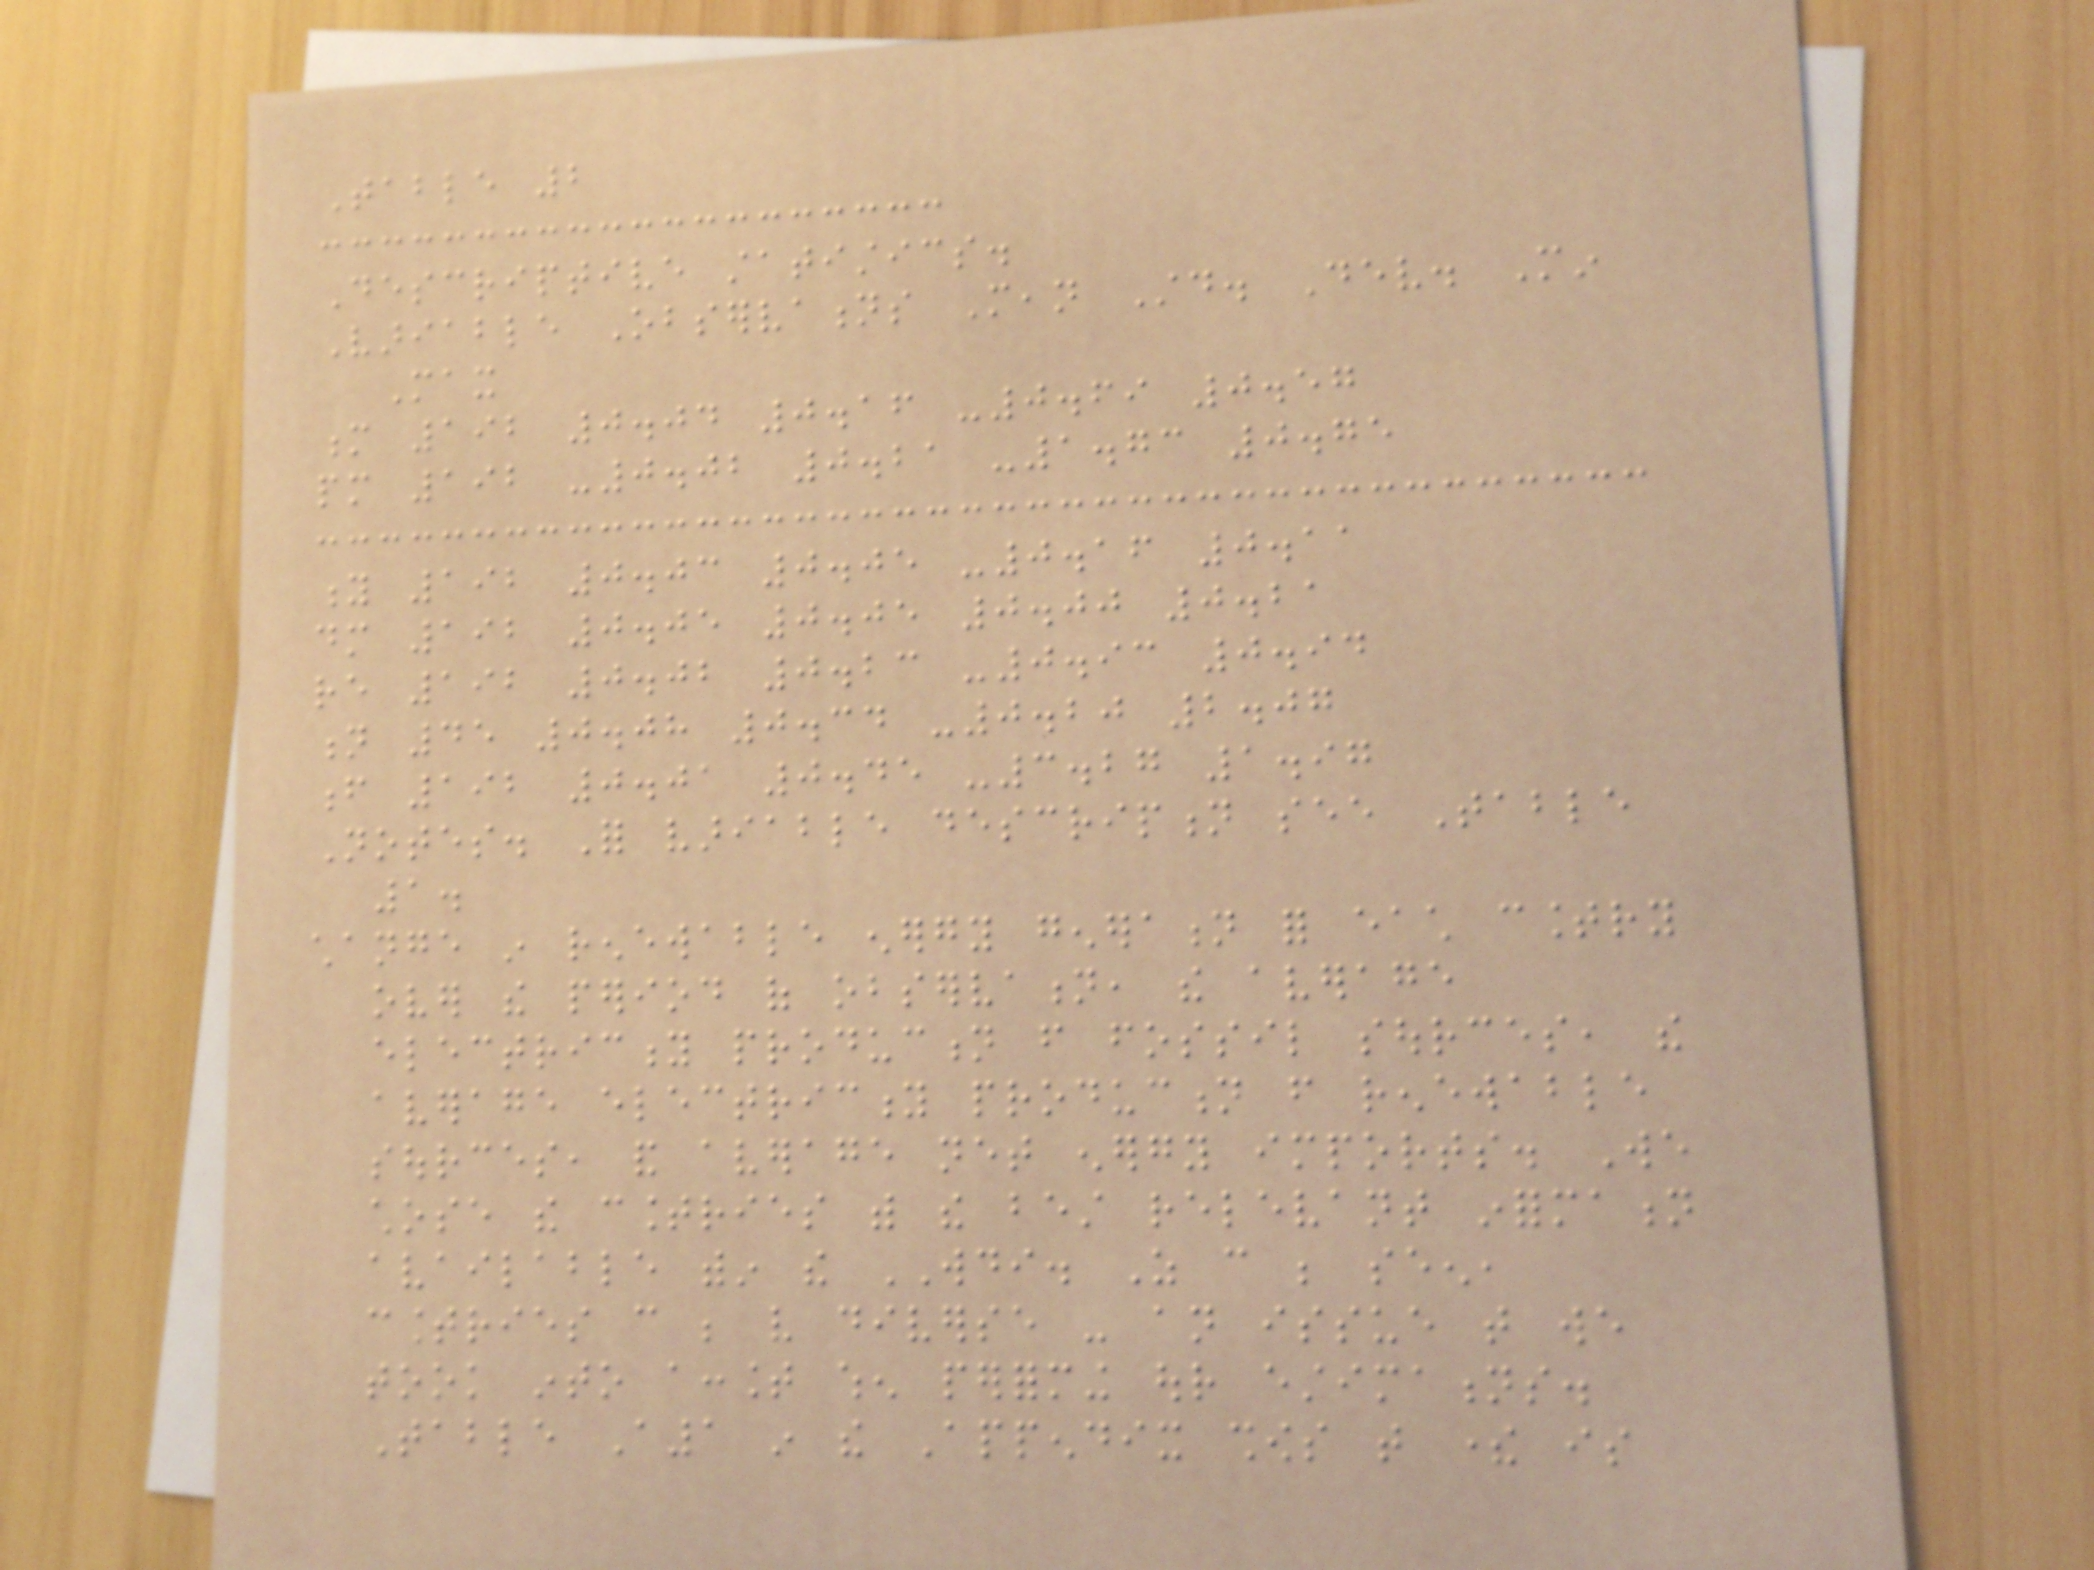Table 2
Descriptive statistics.
Variable Observations Mean Std. Dev. Min
Max
m 192 0.04 0.16 -0.69 0.57
pm 192 -0.02 0.21 -1.73 0.75
y 192 0.03 0.05 -0.16 0.11
dm 192 0.05 0.05 0.00 0.21
re 192 0.02 0.23 -0.93 0.94
n 45 0.08 0.34 -0.20 2.07
f 192 0.01 0.45 -3.27 1.97
Notes. For variable description see Table
1.
change in renewable energy generation for each country
over the period of observation, the average
electricity production from fossil sources, the
average electricity production from renewable
sources, and average net energy imports. We
chose the countries with the best relevant information
available within the WDI. As can be seen,
countries can be very diverse - an issue that we
took into account when performing our estimations.
Table A1 in the Appendix shows that there is
